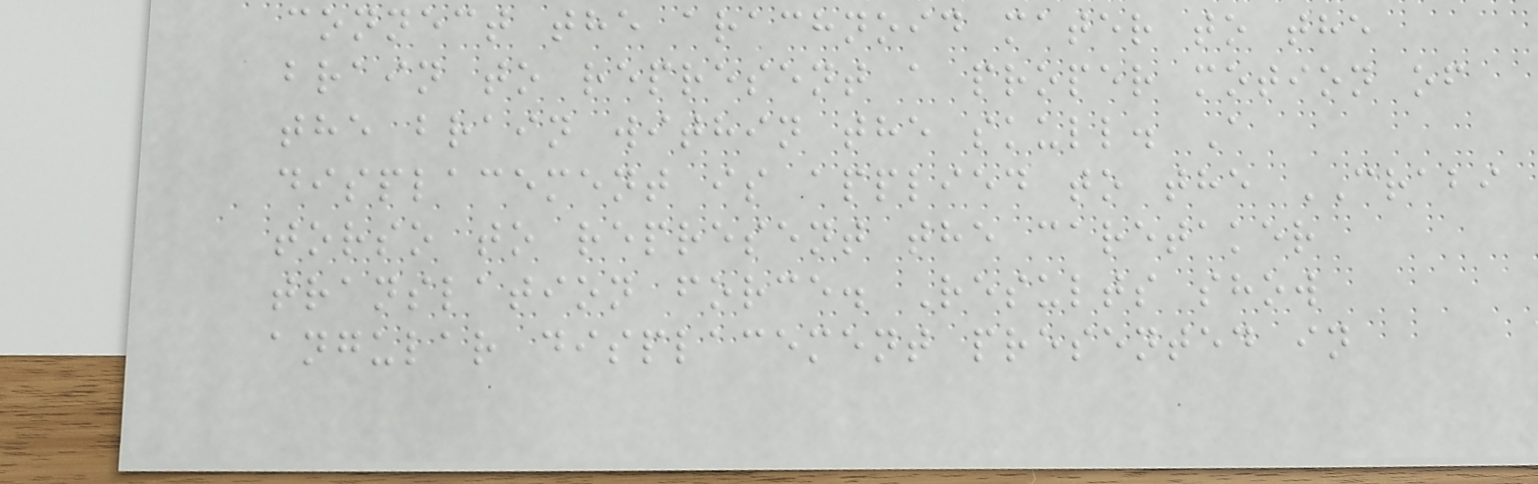connect the arachnoid mater to the
brain to represent a proper motion of
the brain within the skull. A
displacement is applied to the CRABI
torso to represent the caretaker
translation force. Results show
angular displacement presented in
